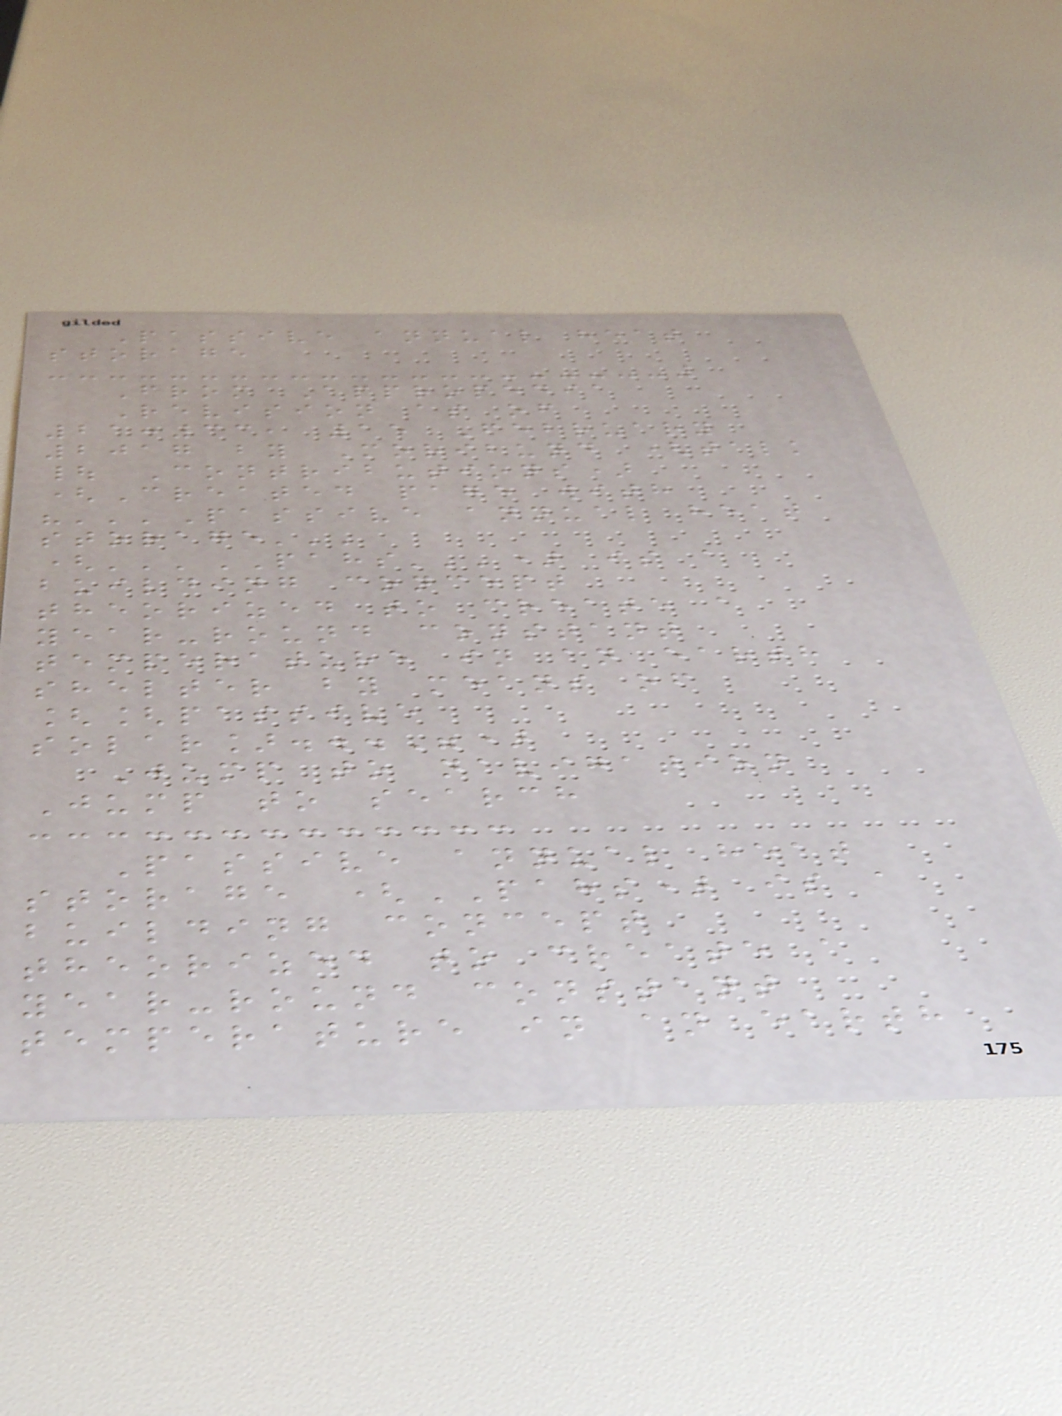Passive annual heat
storage
From Appropedia
Revision as of
21:33, 15 February
2017 by Moribund (talk
| Contributions)
(Created page with
"'''Passive annual heat
storage'''
('''PAHS''') is a
building concept
theorized to create a
year-round constant
temperature in an earth
shelter by means of
[[passive
solar]...")
Jump to navigation
Jump to search
Passive annual heat
storage (PAHS) is a
building concept
theorized to create a
year-round constant
temperature in an earth
